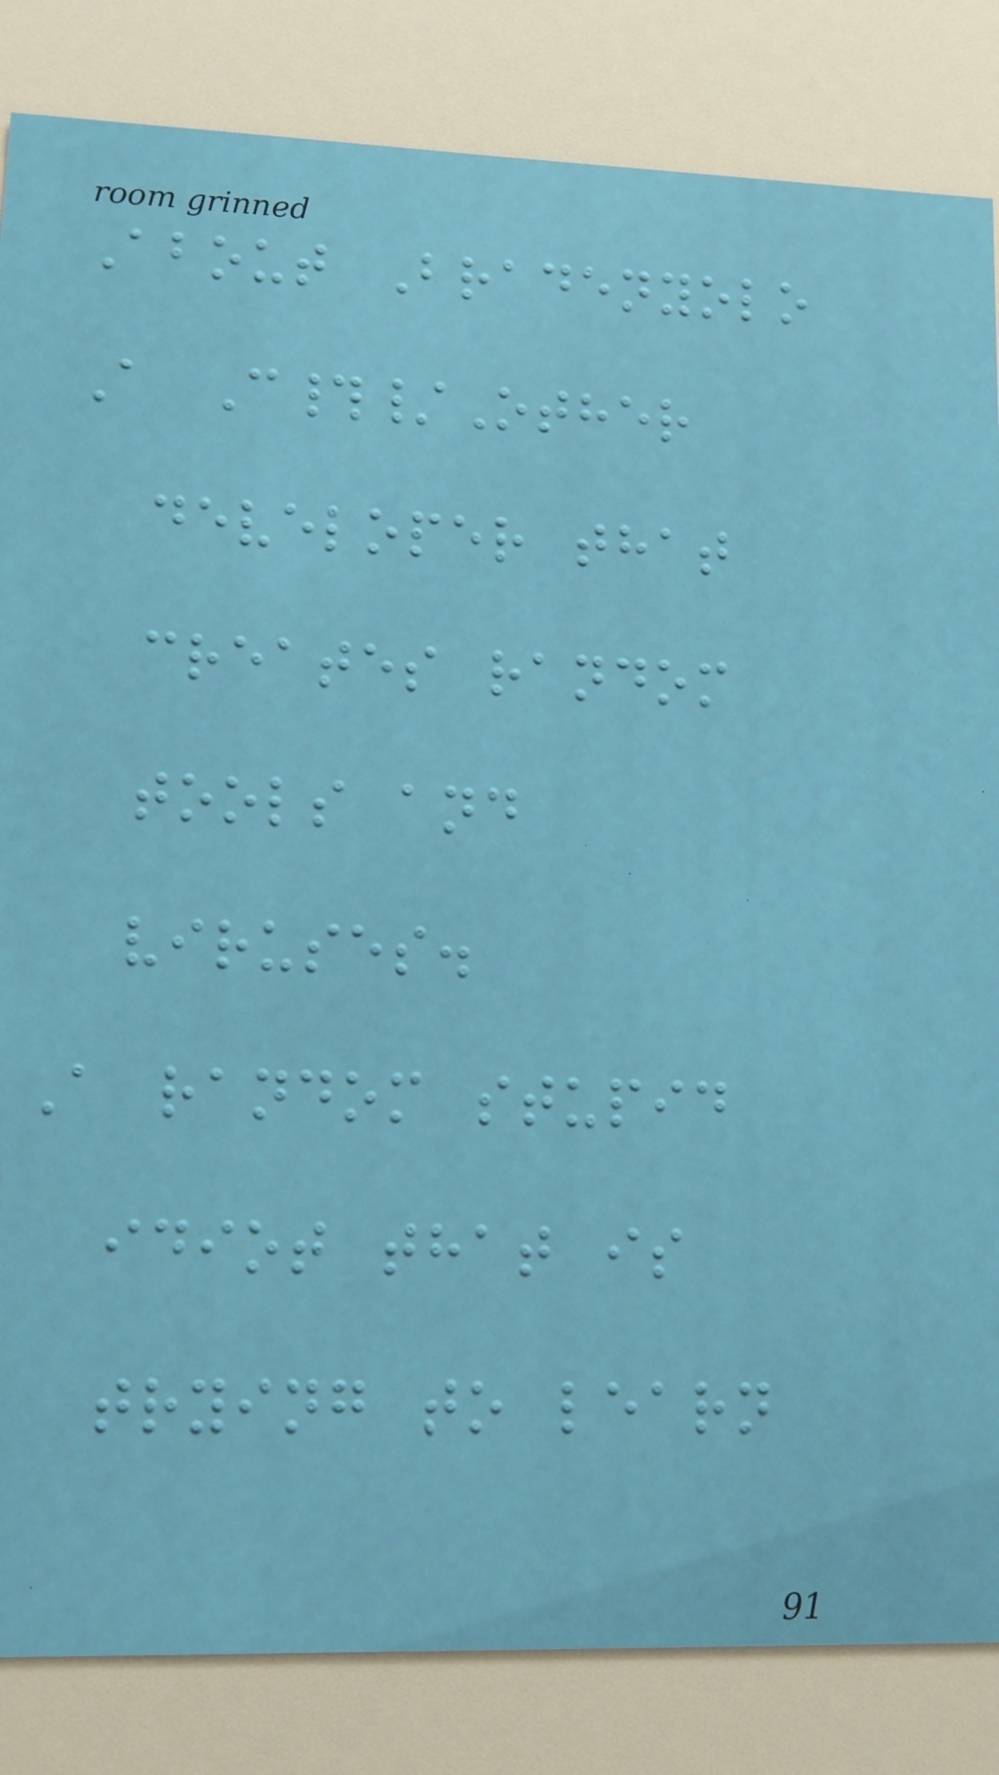About Bradenyolo
A C#/Other
developer that
creates random
tools and
viruses.
A random stupid
idiot that is
trying to learn
